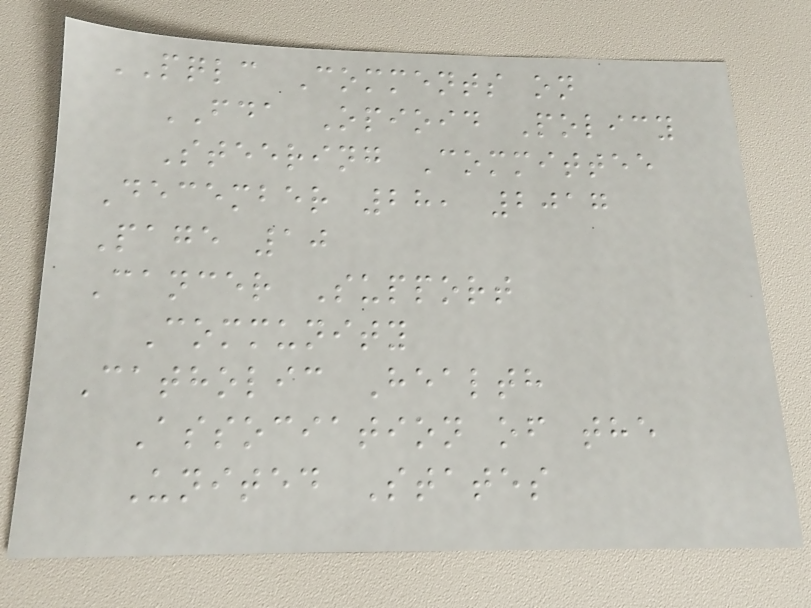PQLC Comments on
FDA Opioid Policy
Steering Committee
December 28, 2017
Page 10
Cancer Support
Community
Catholic Health
Association of the
United States
